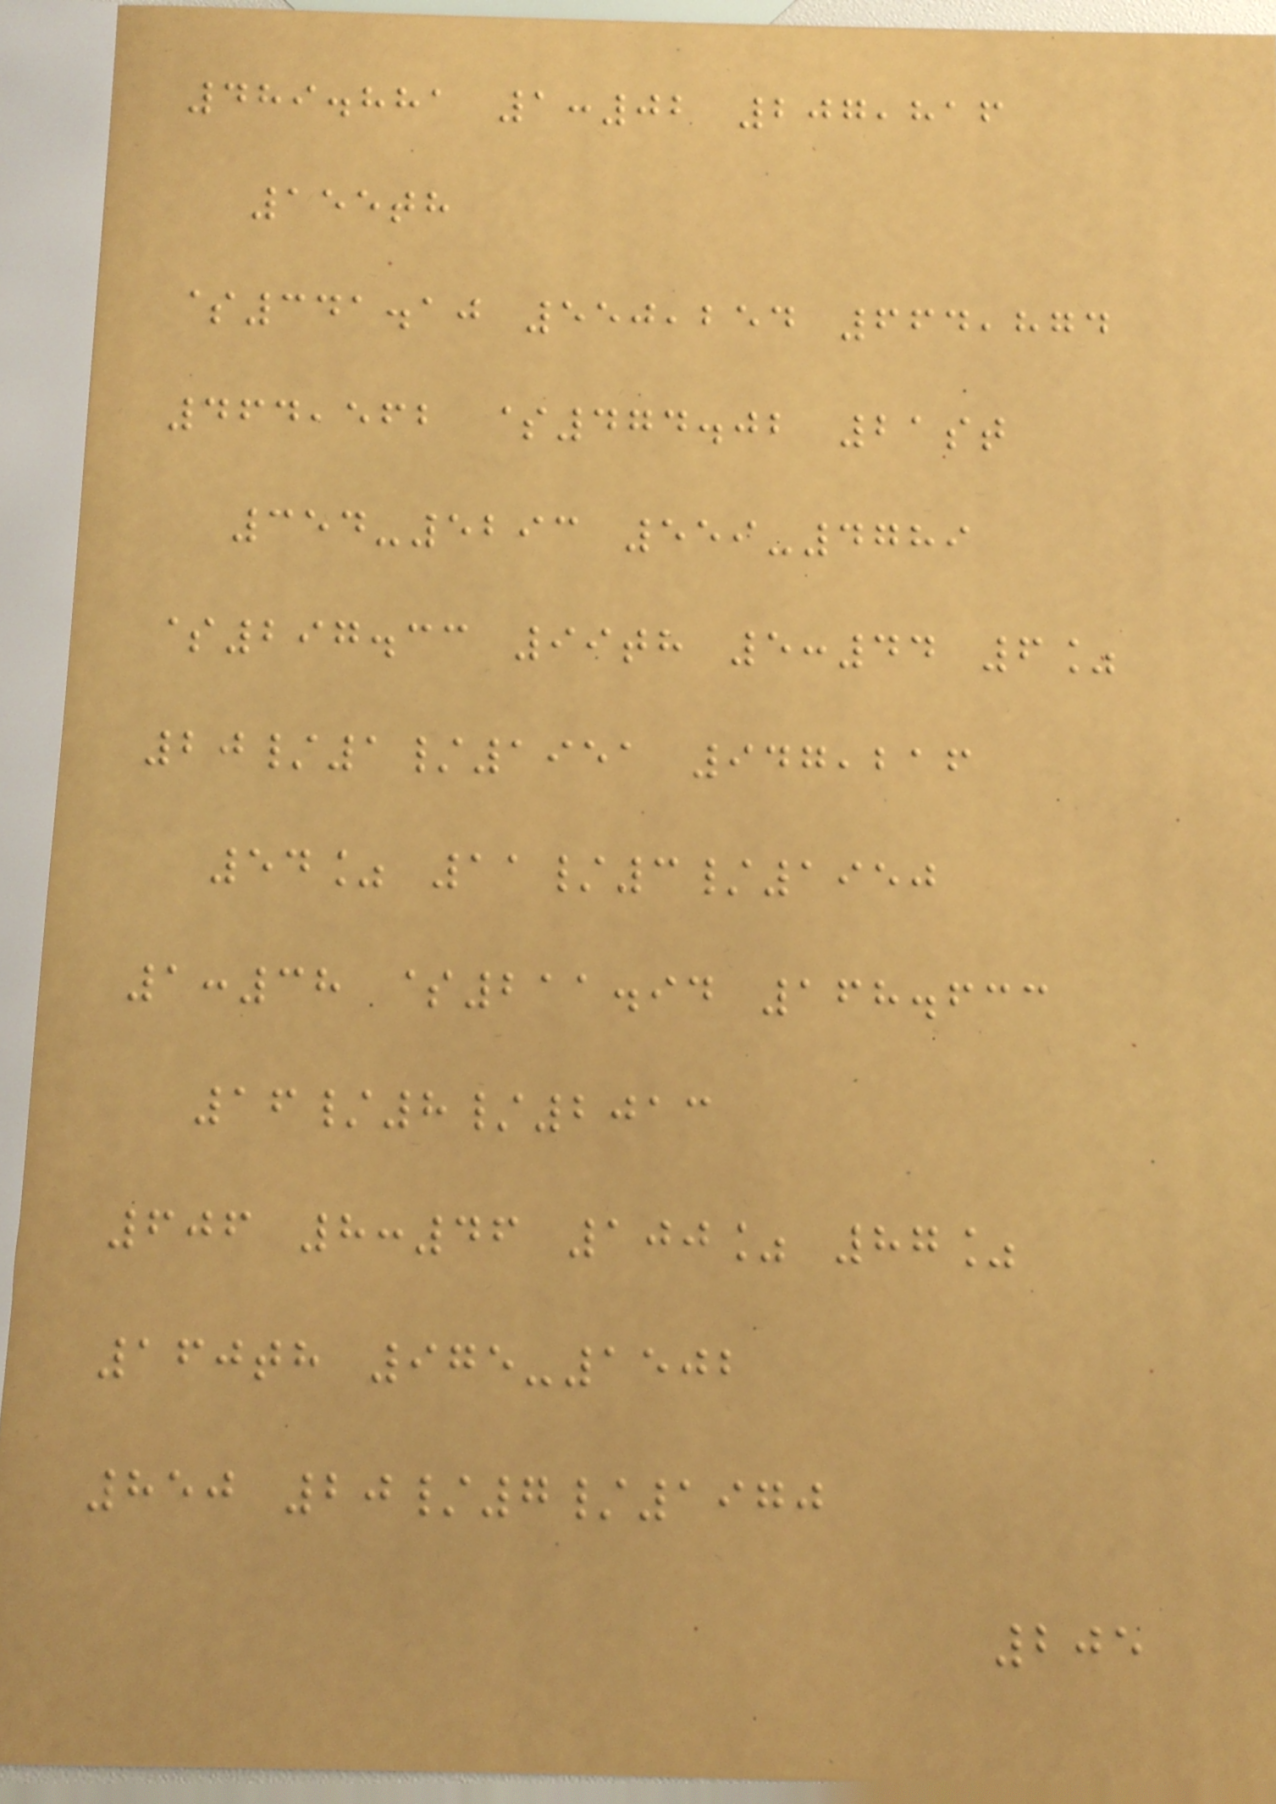489.881 1:02 207,816
155th
$341.10 550,254 664,874
464,562 $474.02 21st
354-5293 559-4789
$297.33 99th 5:44 6%
20/1/1951 947,216
54% 11/3/1950
1:38 $211.94 168.633
16/8/2013
606 8:46 100% 87%
160th 975-1502
850 20/7/1970
205
